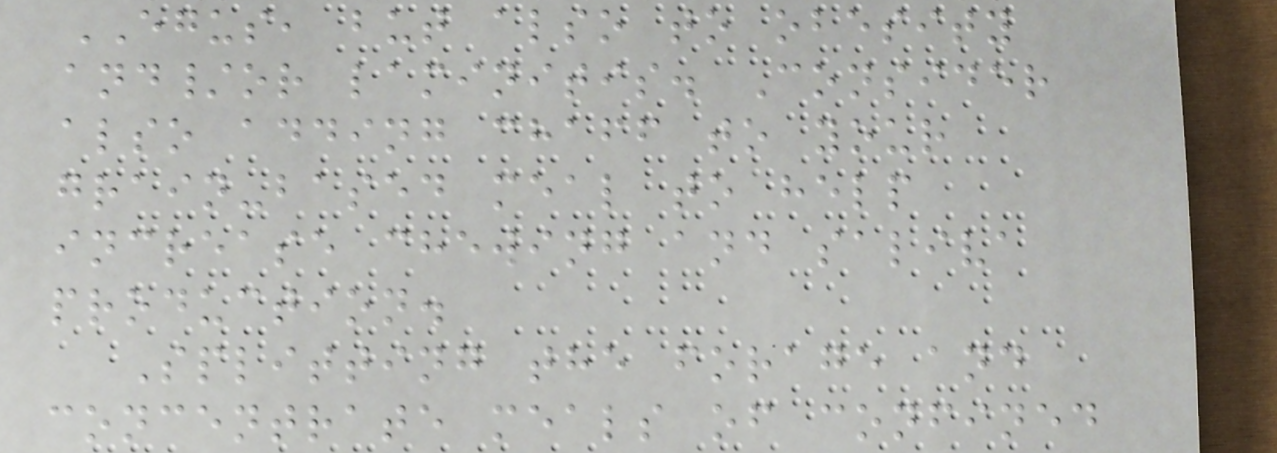EGUS, but also to obesity
and/or laminitis. Consider
also adding chaff to your
grain-based meal to help
increase chewing and saliva
production.
Splitting the forage and
concentrate meals of confined
